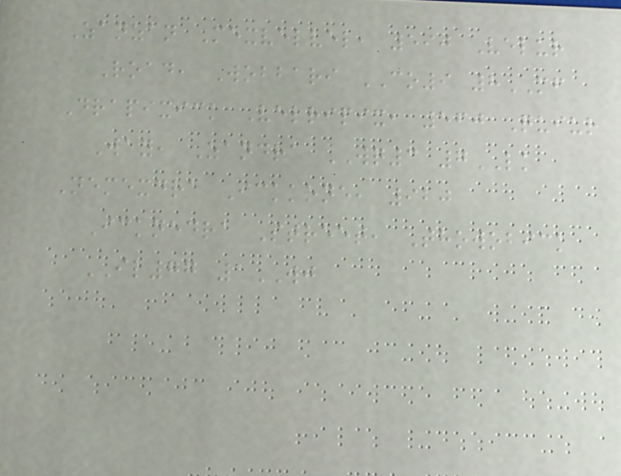Zanzan Mexvelvel, 590 Velur
Road, Wobbari CO9 8MF
Drapixick Velripix, 560 Quiur
Way, Zandra WQ3 7LK
Nemexdra Ickkone, 920
Icknedra Street, Thowobick
IL77 1WJ
